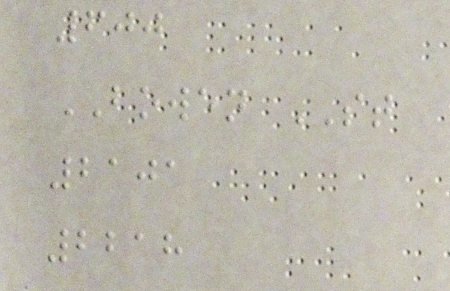600
BOWEN ST
2101
2218
